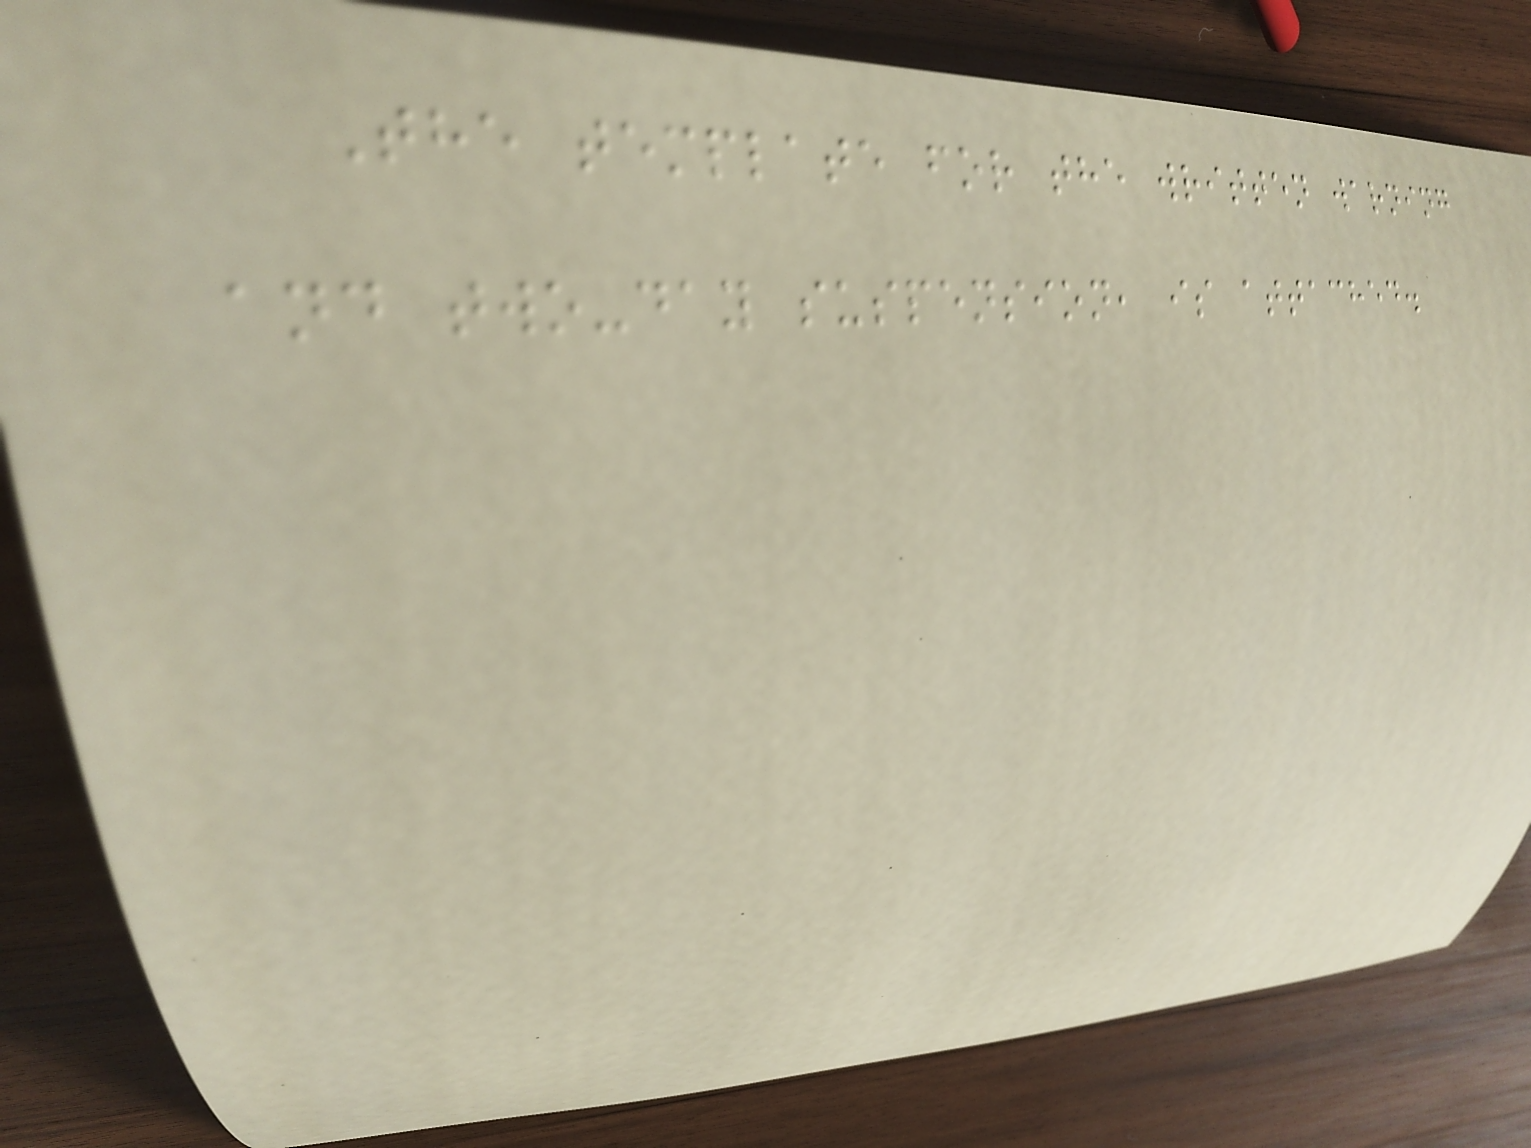The template for the written warning
and two-day suspension, is attached.
